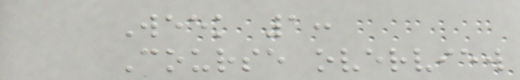Week 1:
Course overview
